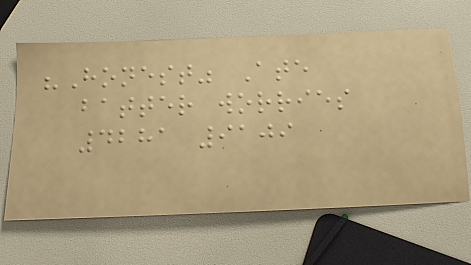"Honest" Ate
batter worries
4281 9109
